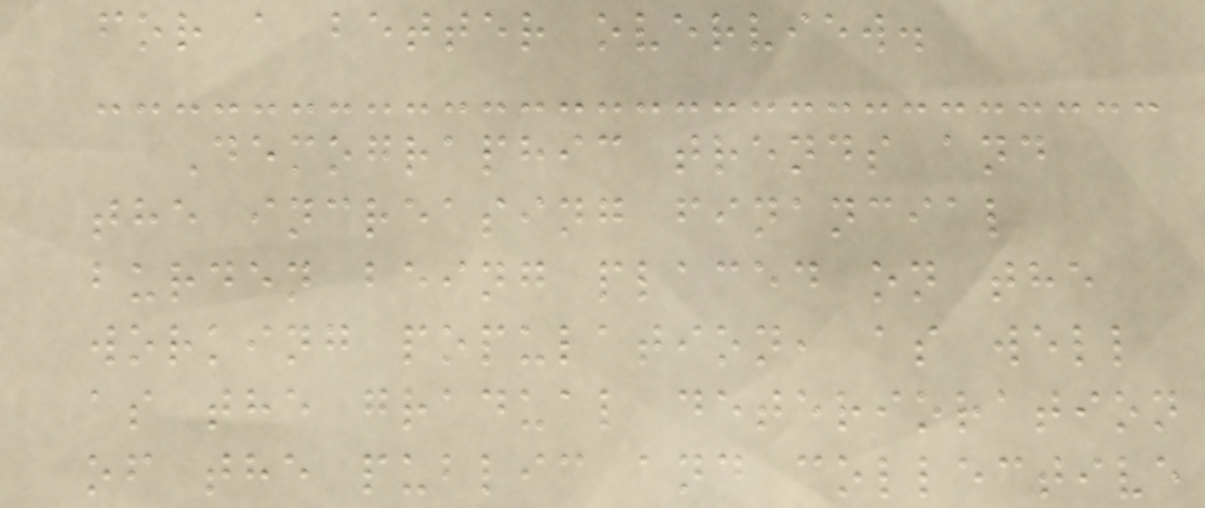for a better overview.
Demographic trends and
the increasing financial
burden being placed on the
working population, as well
as the gradual deterioration
of the public and collective
